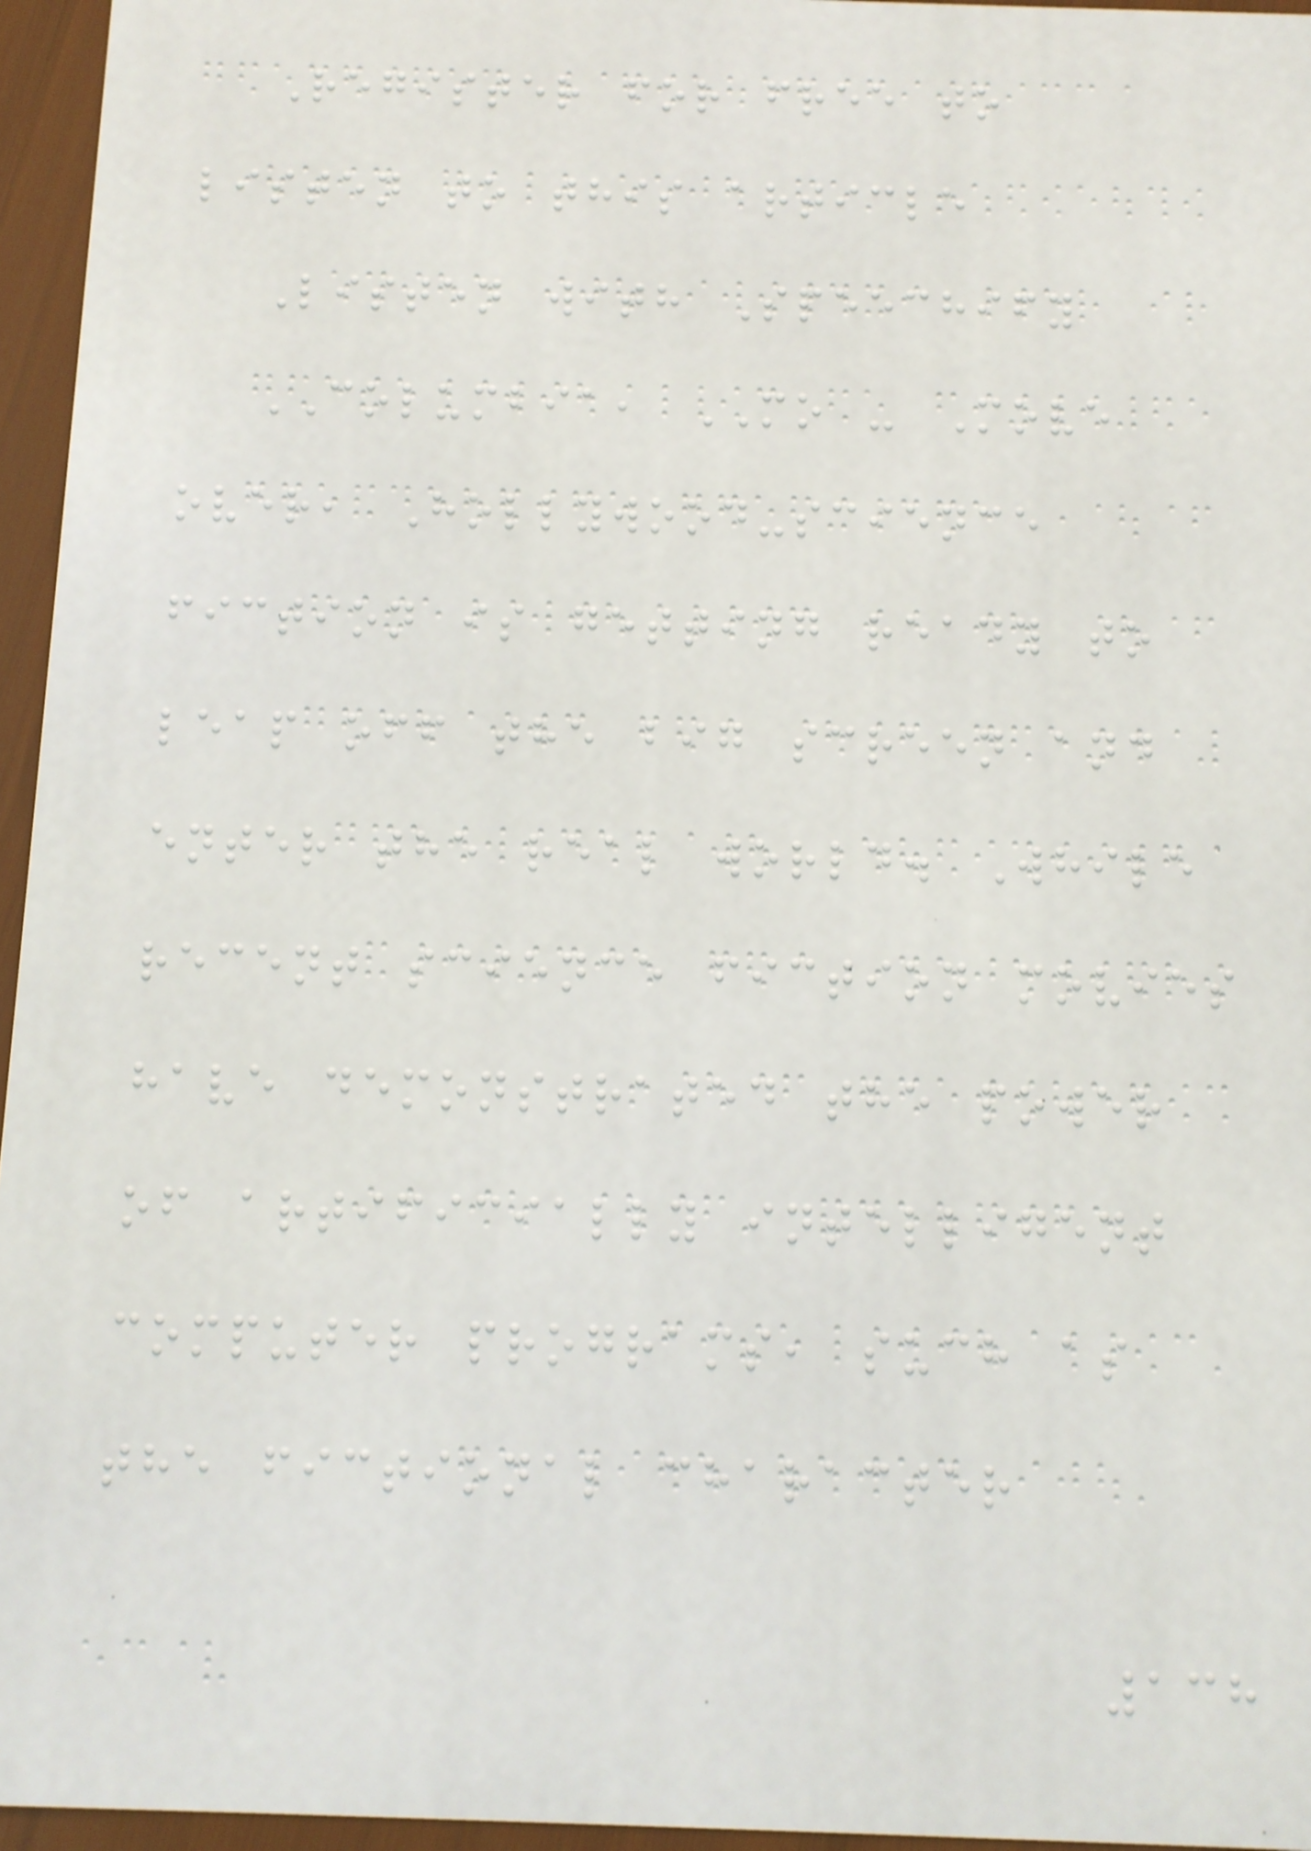Register for free to
listen to this article
Listen with Speechify
COLUMBIA, MO - Move
over, Hollywood-science
fiction is getting ready to
leap off the big screen and
enter the real world. While
recent science fiction movies
have demonstrated the power
of artificially intelligent
computer programs, such as
the fictional character
138
